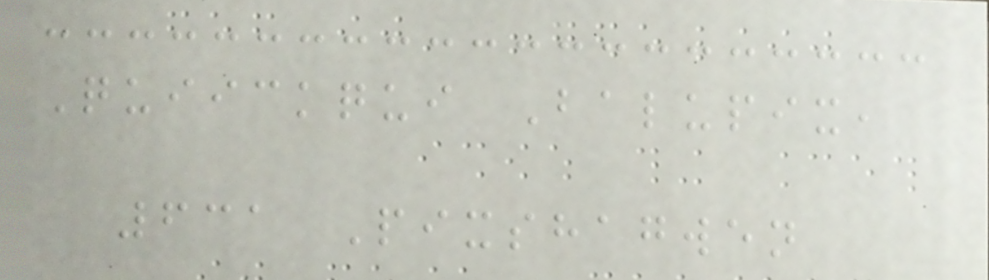Quiickqui Balupix,
631 Pixshagwen
